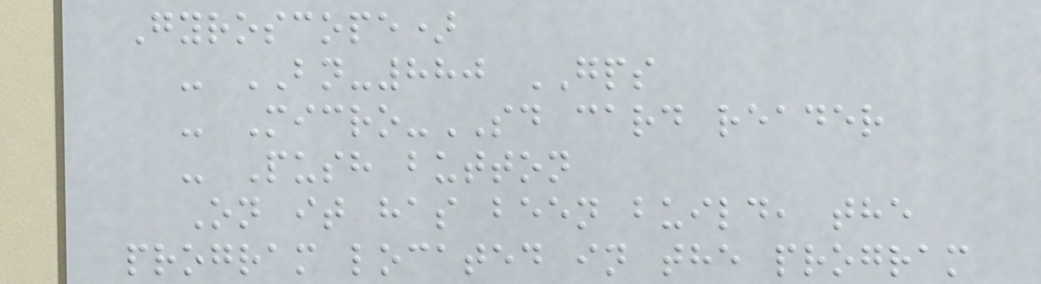Gyroscope)
- BN-880 GPS
- Micro-SD card reader
- Push button
On it has been build, the
program located in the program
